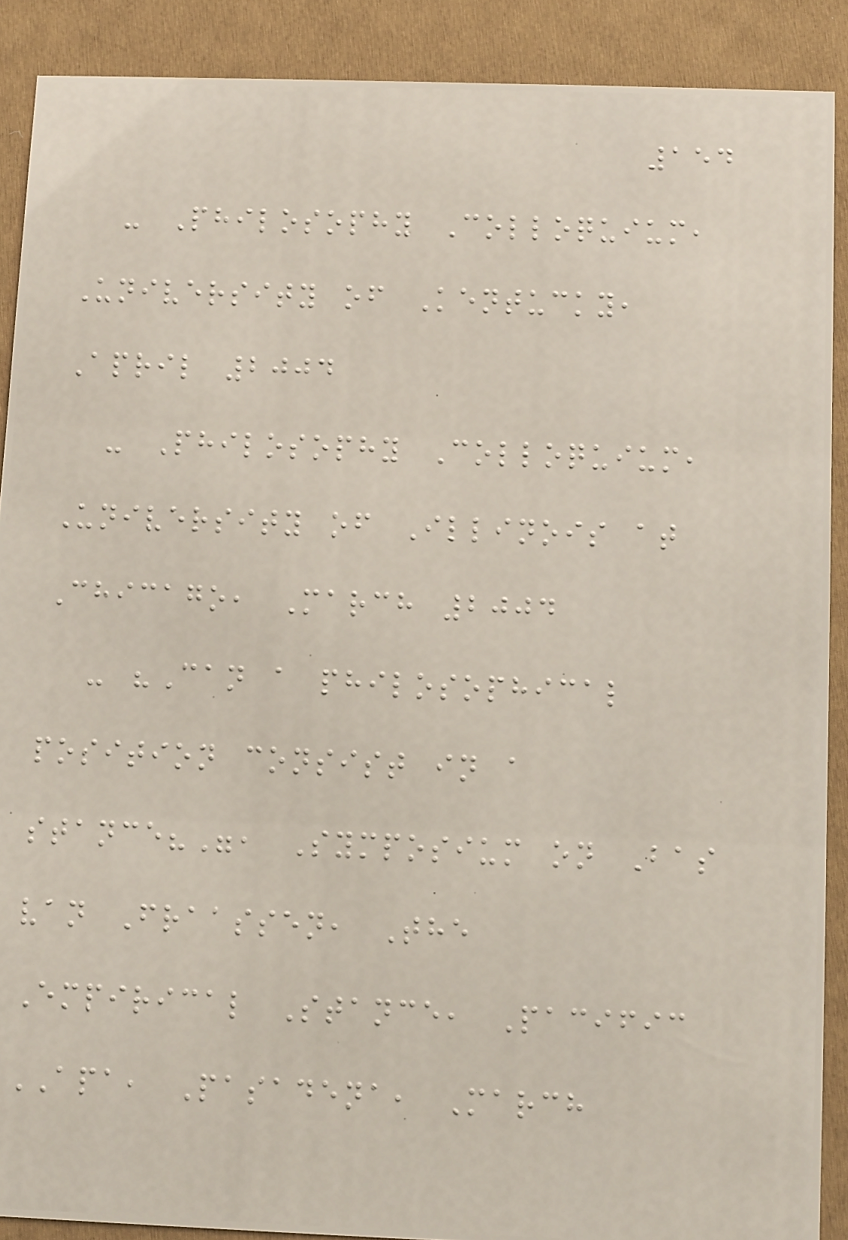154
- Philosophy Colloquium,
University of Kentucky,
April 2004
- Philosophy Colloquium,
University of Illinois at
Chicago, March 2004
- "Can a philosophical
position consist in a
stance?", Symposium on Bas
van Fraassen, The
Empirical Stance, Pacific
APA, Pasadena, March
